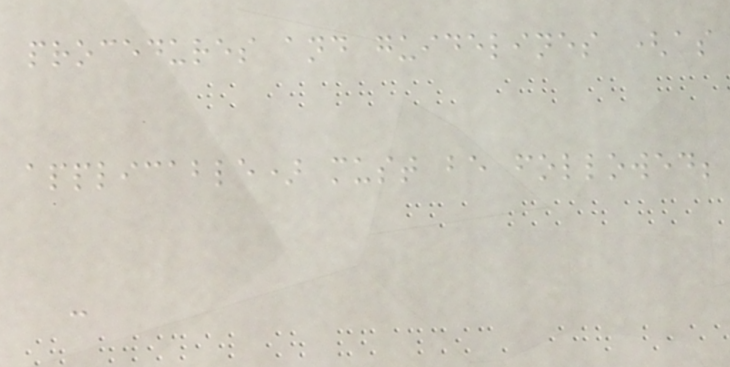procedures and guidelines (as
applicable) must be followed;
-
